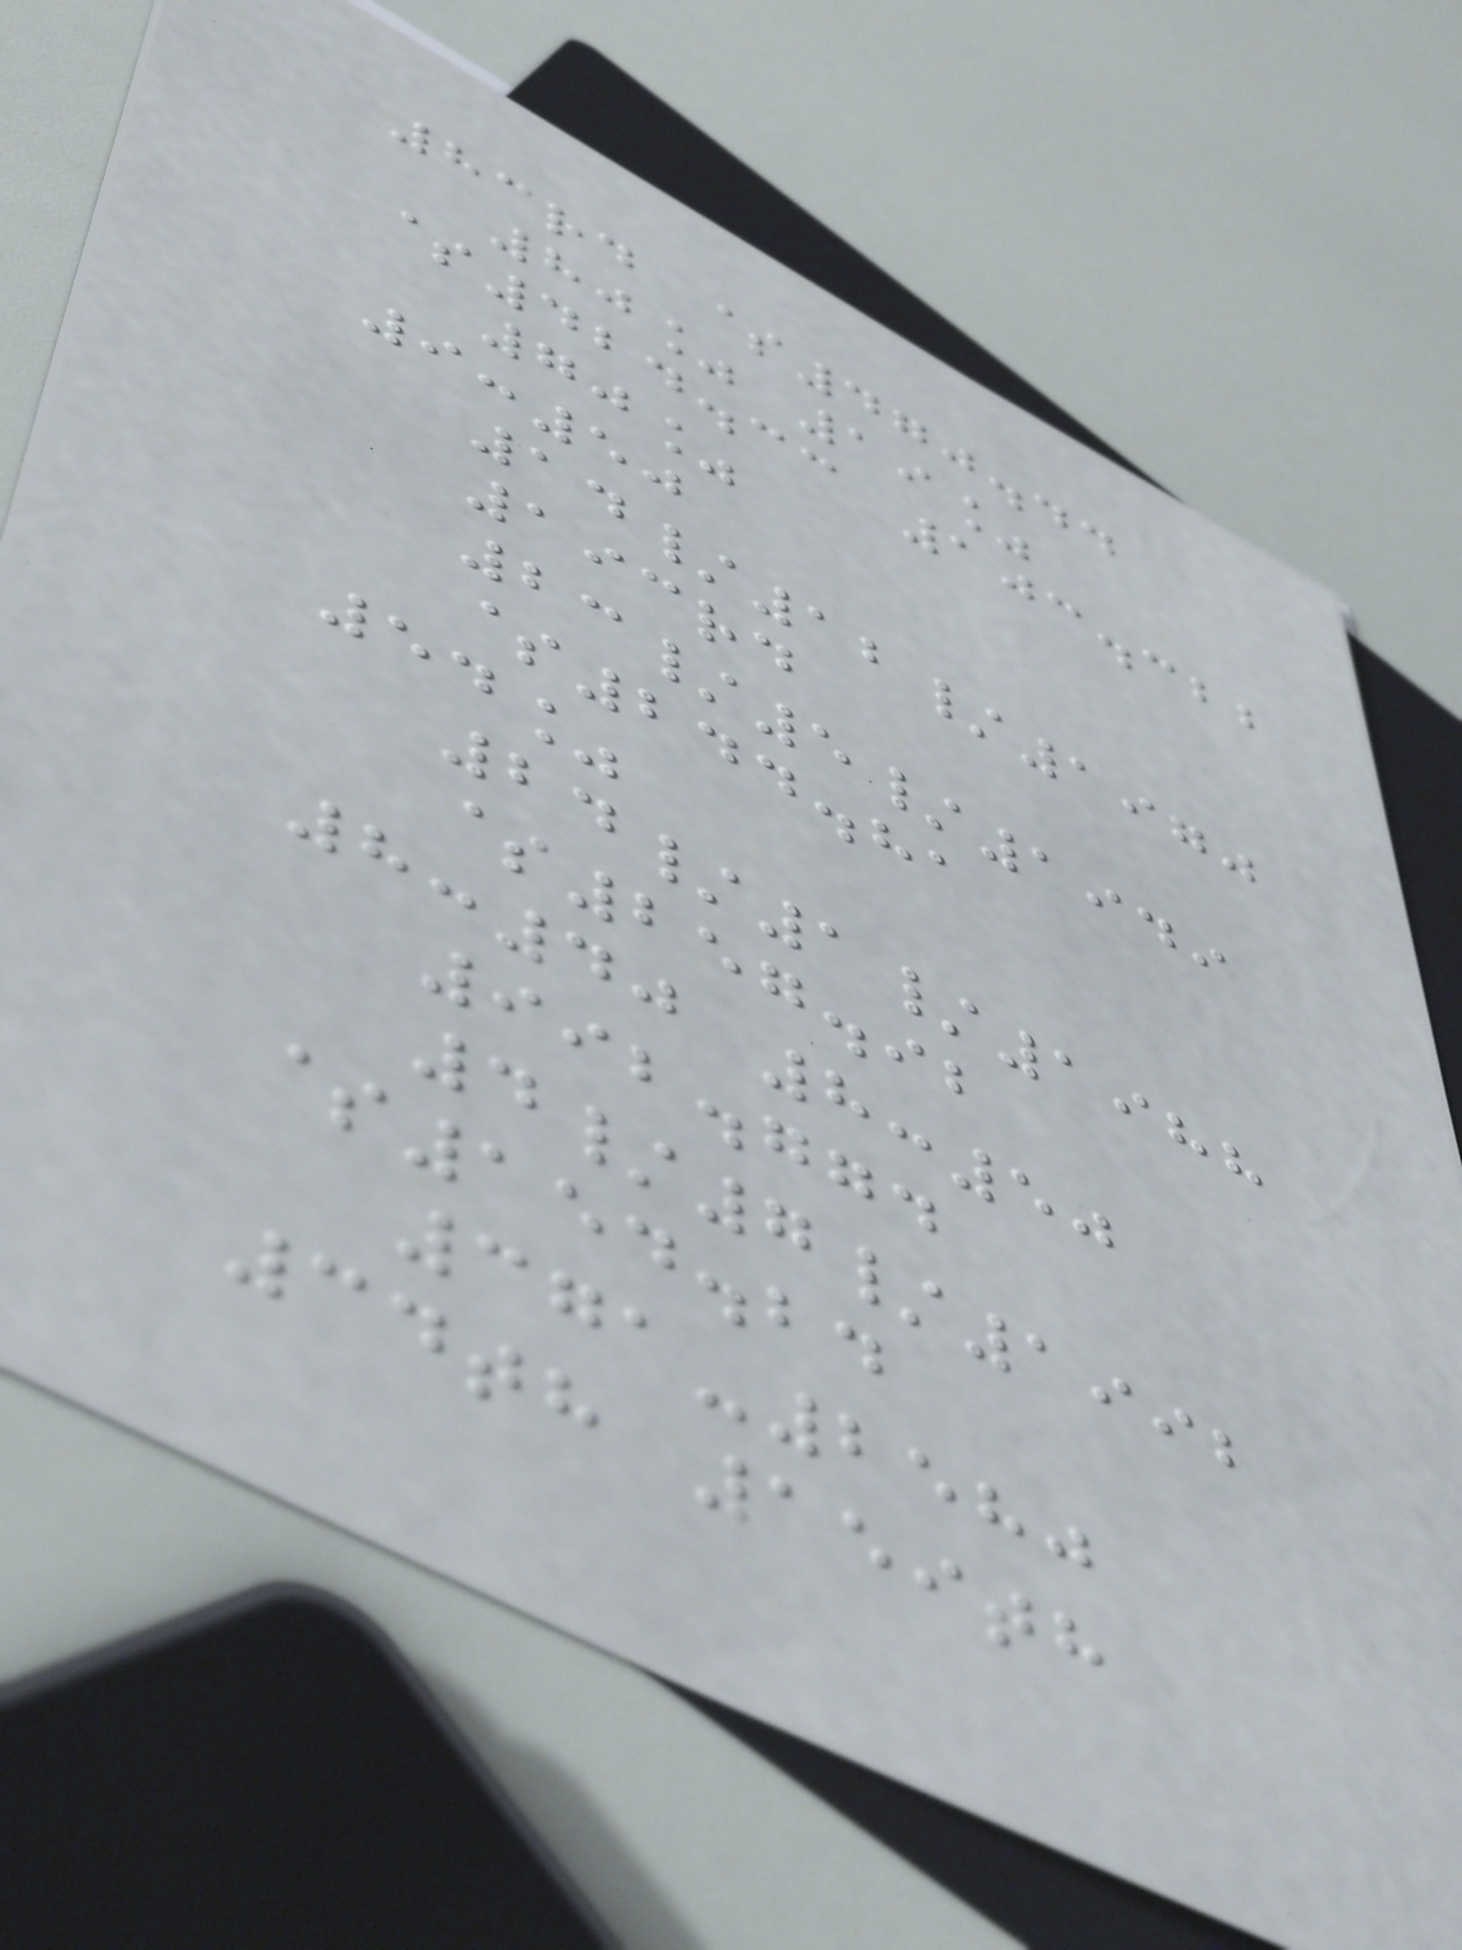83rd $470.44
80% 19%
$424.33 103.322
70%
9:50
14/12/1970
193rd
23/5/1949
$244.81
54%
24/1/1988
$257.92
8:40 8:50
992.774
4/7/1992
$154.24
371-2580
34th 159th
